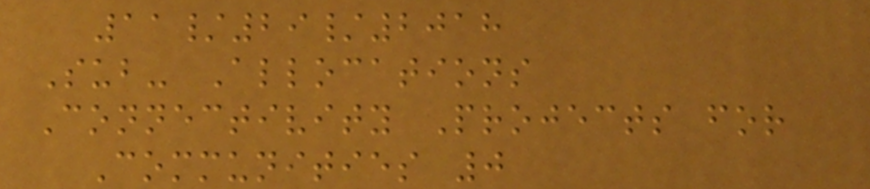11/29/2018
Sub- Allocations
Connectivity Projects for
Communities 0
